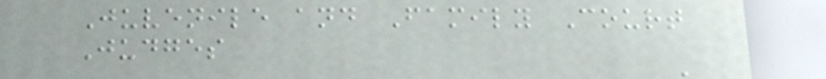Juvenile and Family Court
Judges
